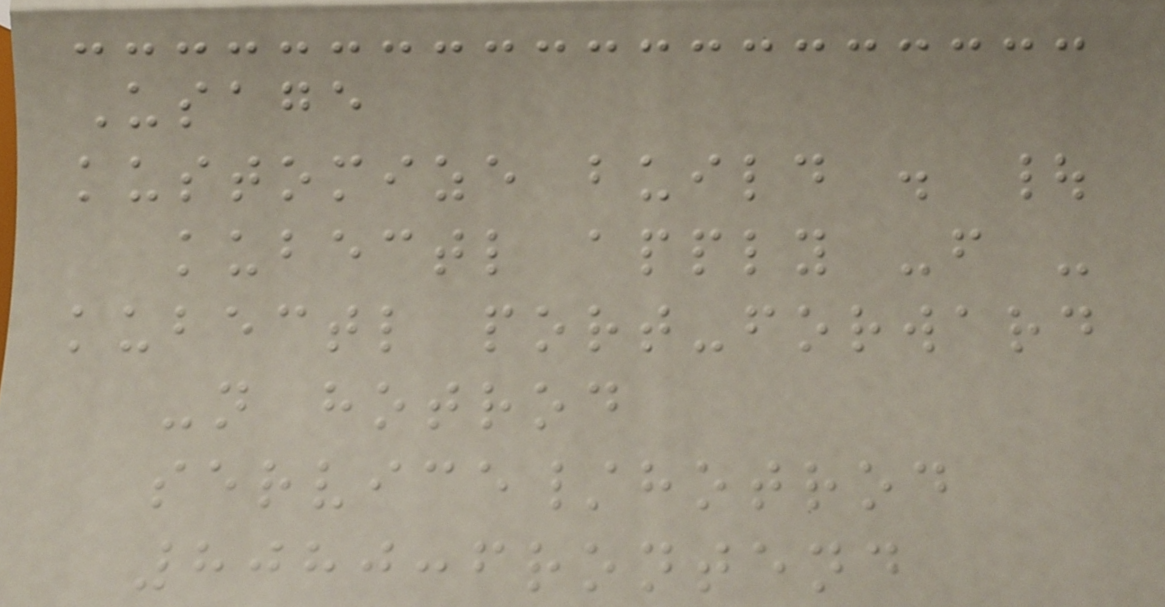Usage
kustomize build . |
kubectl apply -f -
kubectl port-forward
-n hotrod
service/hotrod
8080:frontend
